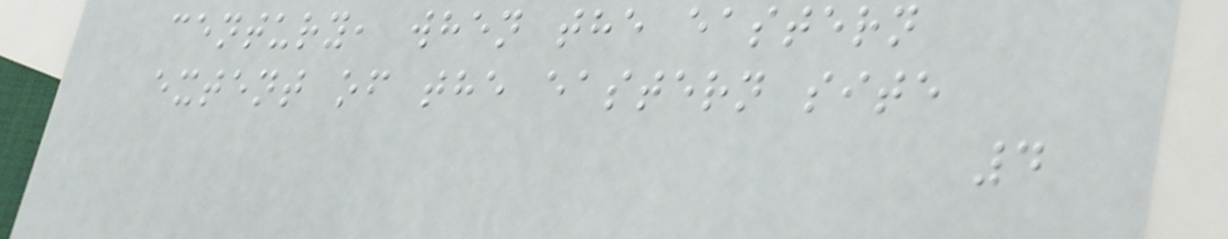century, when the eastern
extent of the eastern site
4
